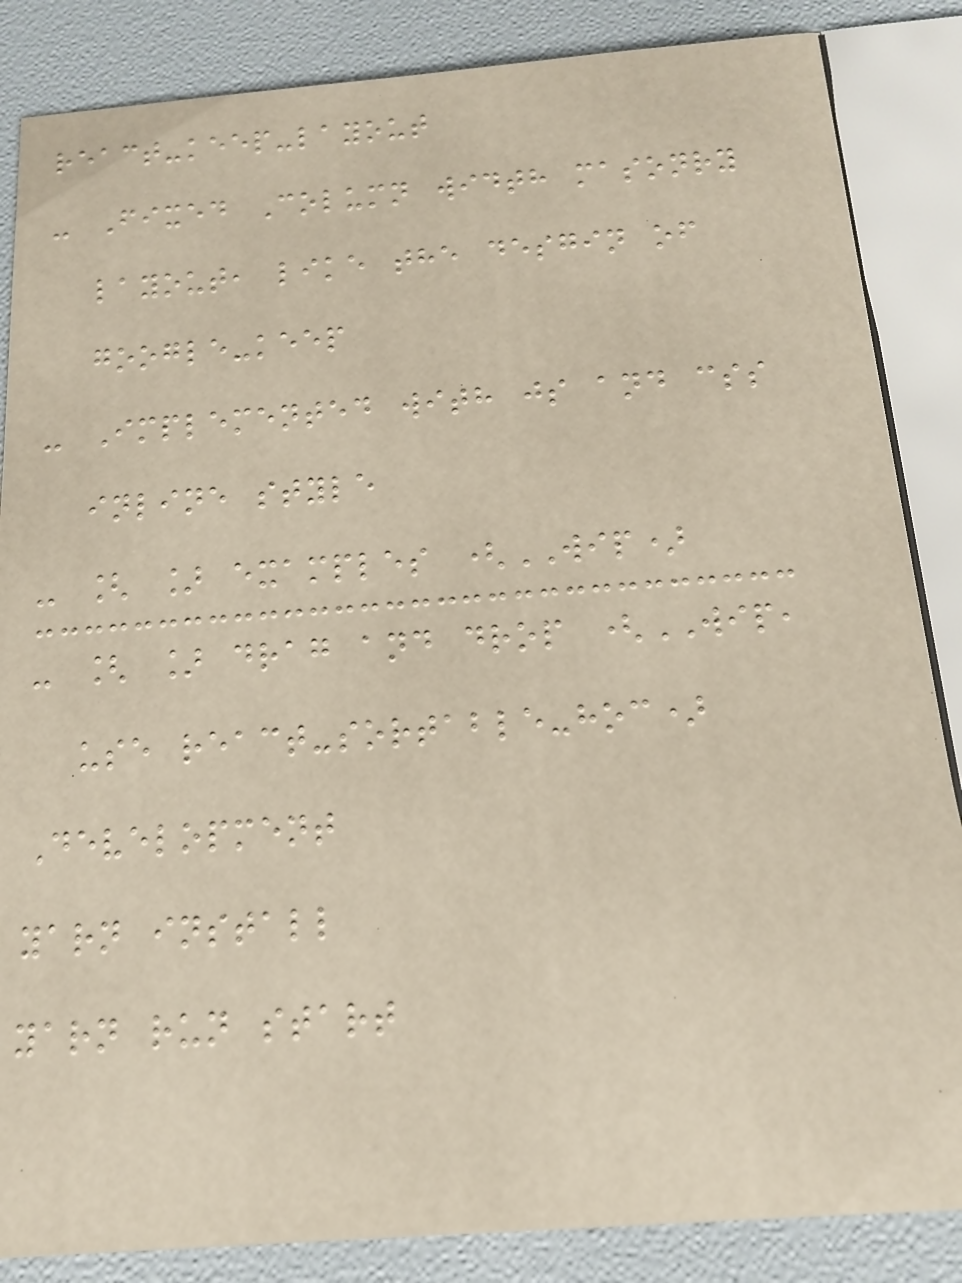react-keep-layout
- Fixed Column width masonry
layout, like the desgin of
google-keep
- Implemented with js and css
inline style
- [ ] examples (WIP)
- [ ] drag and drop (WIP,
use react-sortable-hoc)
Development
yarn install
yarn run start
